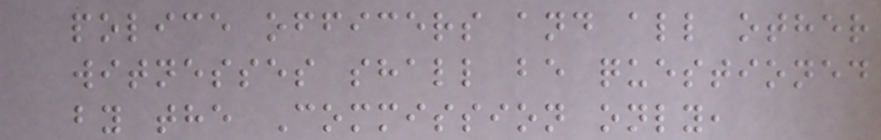police officers and all other
witnesses shall be questioned
by the Commission only,
